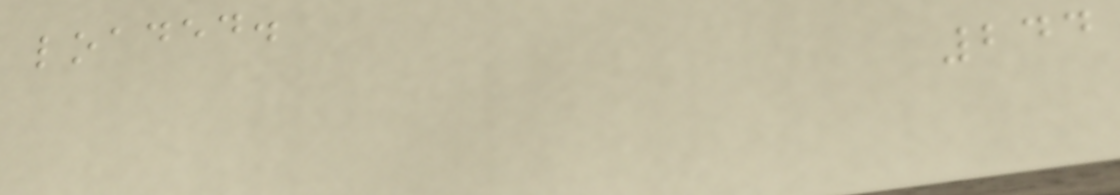loaded.
244
